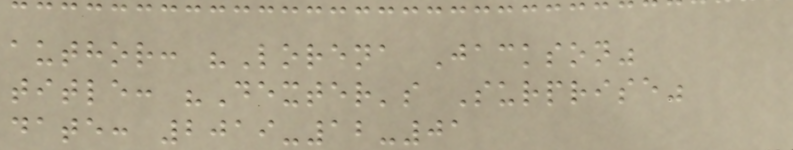author: "Lorena Jackson"
title: "Dexter's Surprise"
date: 2019-12-01
